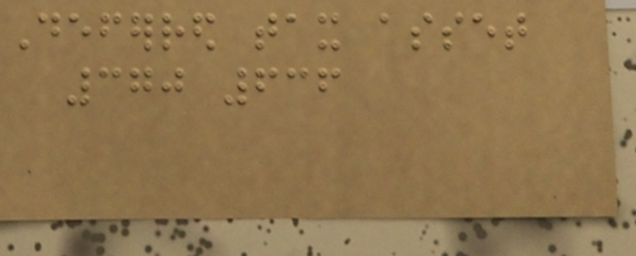Deferred tax asset
370 636
